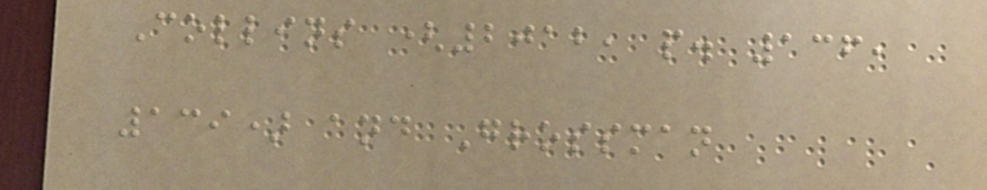Collins (2012, p. 136,
139) and Grossman
